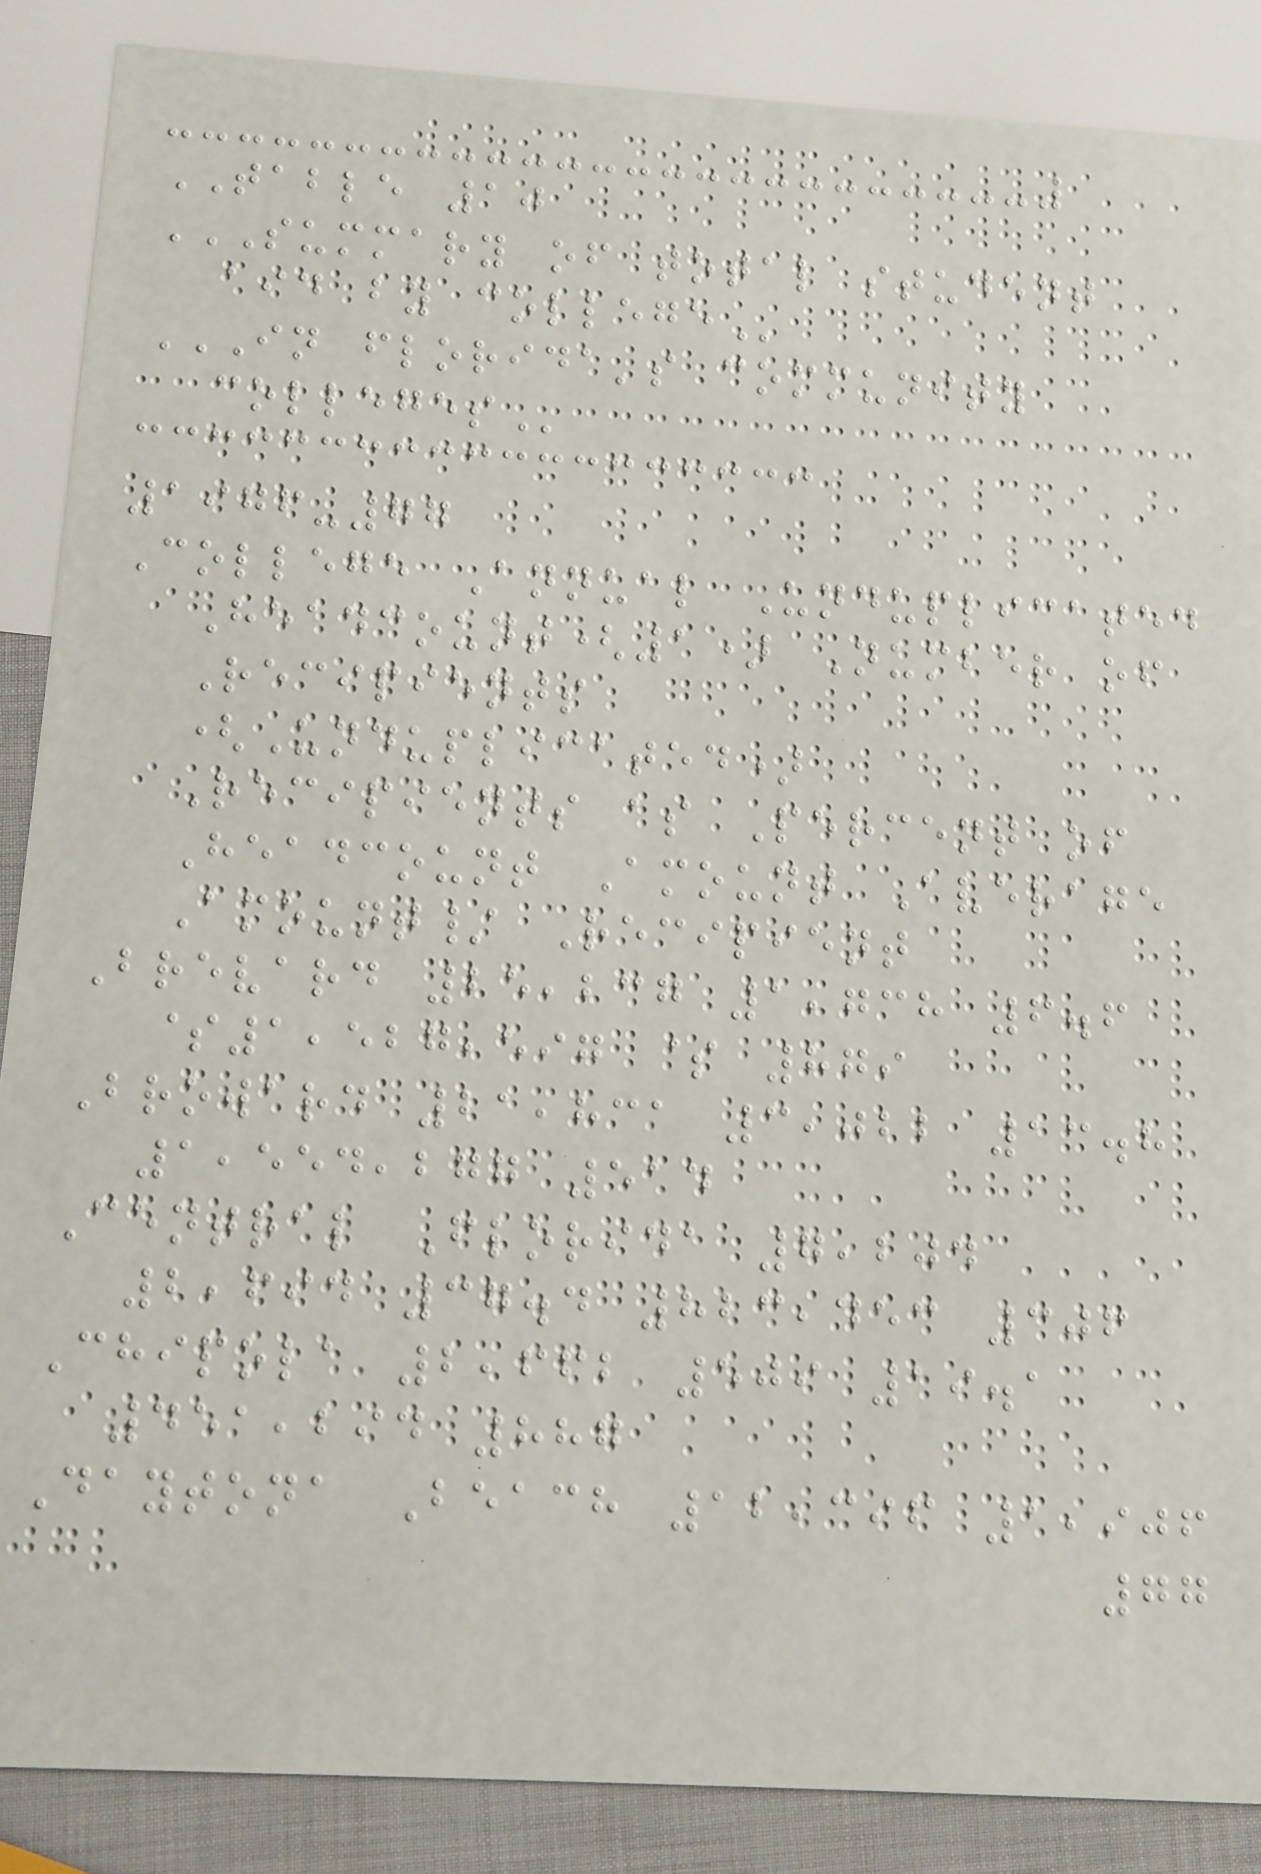TABLE 10
SUMMARY OF TOTAL STUDENT
AID BY COLLEGE
IN FLORIDA'S COMMUNITY
COLLEGES
1976-77
College Annual Unduplicated
Headcount(1) Number of
Recipients
(Unduplicated)
Recipients as Percent of
Headcount Amount Average
Amount/ Recipient
Brevard 25,237 1,738 6.6
$1,527,597 $ 879
Broward 21,831 3,022 13.8
1,554,277 514
Central Florida 7,204
2,694 37.4 823,453 306
Chipola 2,662 509 19.1
451,294 887
Daytona Beach 12,396 1,906
77
